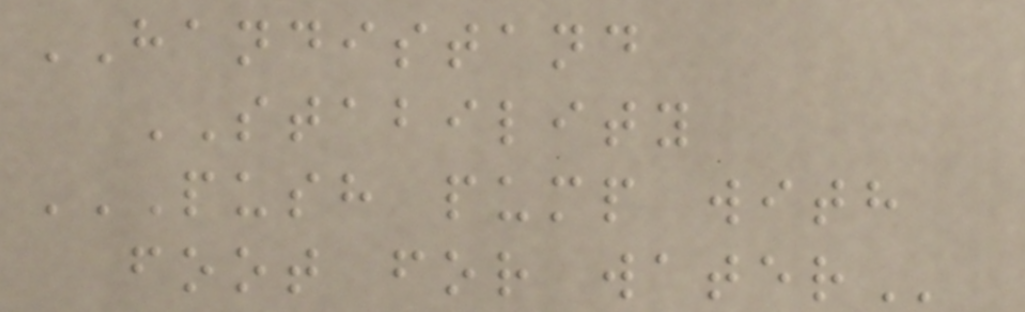HANDISTAND
STABILITY
PUSH PUMP WITH
FOOT FOR WATER
